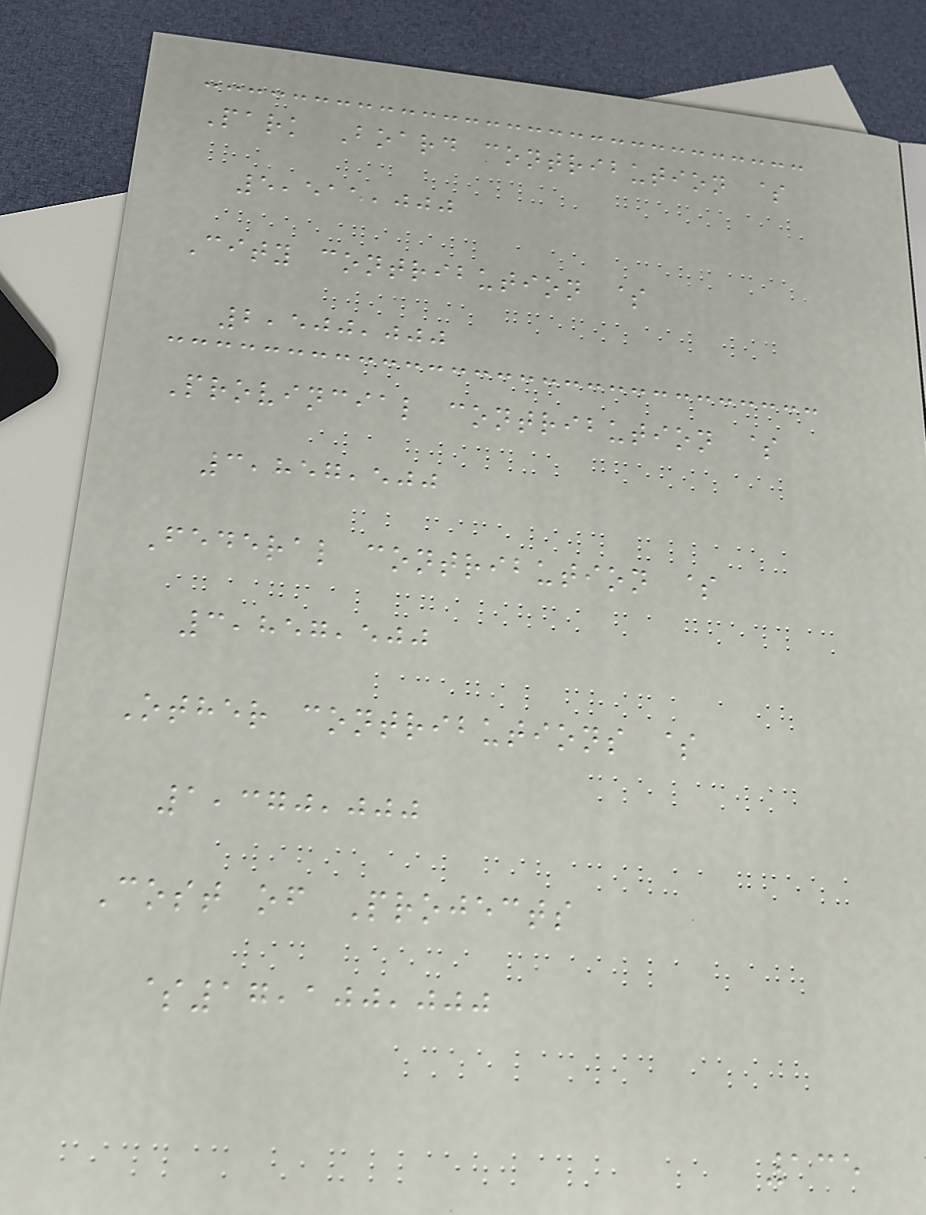Park Board contribution $
5,515,000
City contribution $
2,500,000
Provincial contribution $
3,857,500
Federal contribution $
3,857,500
Other contributions $
1,370,000
Cost of Projects
$17,100,000
135
